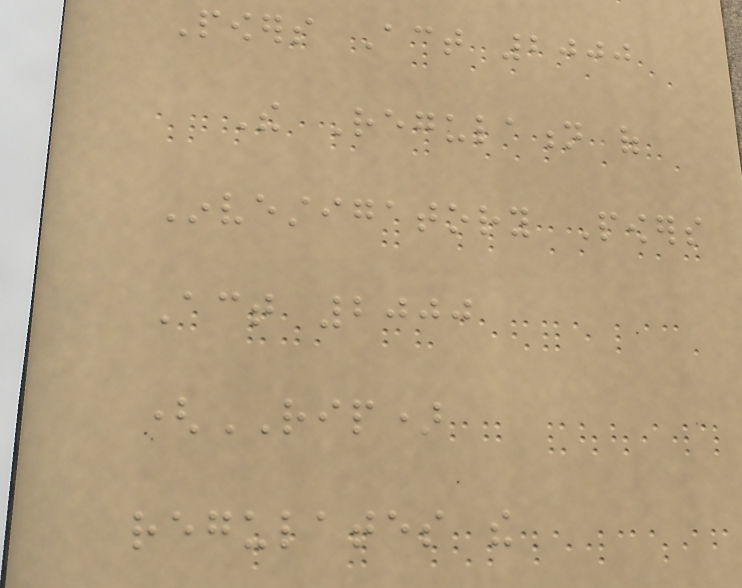Powers Act 2000
The Regulation of
Investigatory Powers
Act 2000
(RIP)
regulates the
